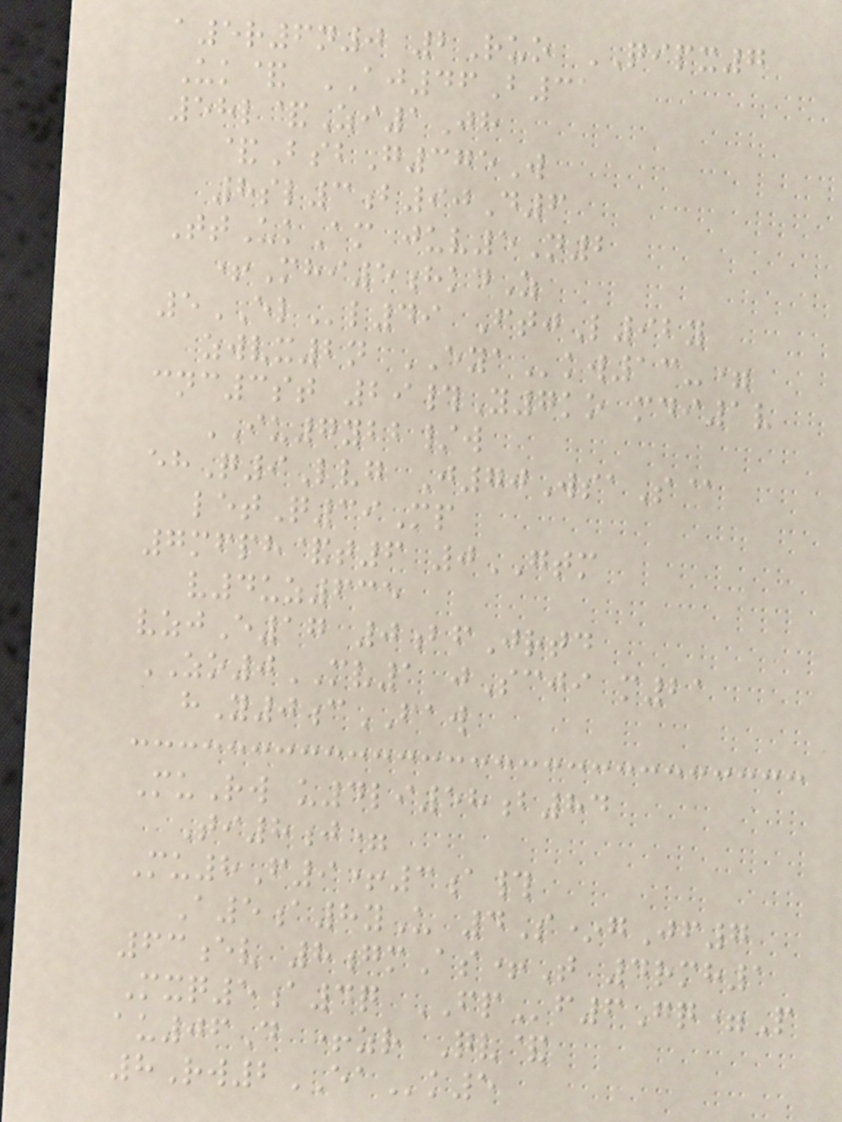a5r6n0 2Ruo QIPX7
Uk& AJ46B31
58l&Zi1Jh
&BsbG375W
8sl3b90D6
TtUkAm juv5N2
+Mhi5hkdZ
5ELl49 FtjL92y
zwvx2n EYAkw13-=
cnc3st 29#Y7ko mdi1v
IU7ybb/w
ehQ9Lvg J70WsaS@
letQ39Mp
7mfph&t6 0GTM
v4uz635
vzjE17 0bfJrtd
ZO0MV1 jScji m21
hY0cFAW
MuRw u4li58b84
Ti8j=
Mu8F9+3a#
A5a8yU 4S*gJf7
63ev 8gmAs+T 4rmh1
Mxq5a4q FPf6Gq=P
au06D +zr Qv&
8Rw2EAk5
